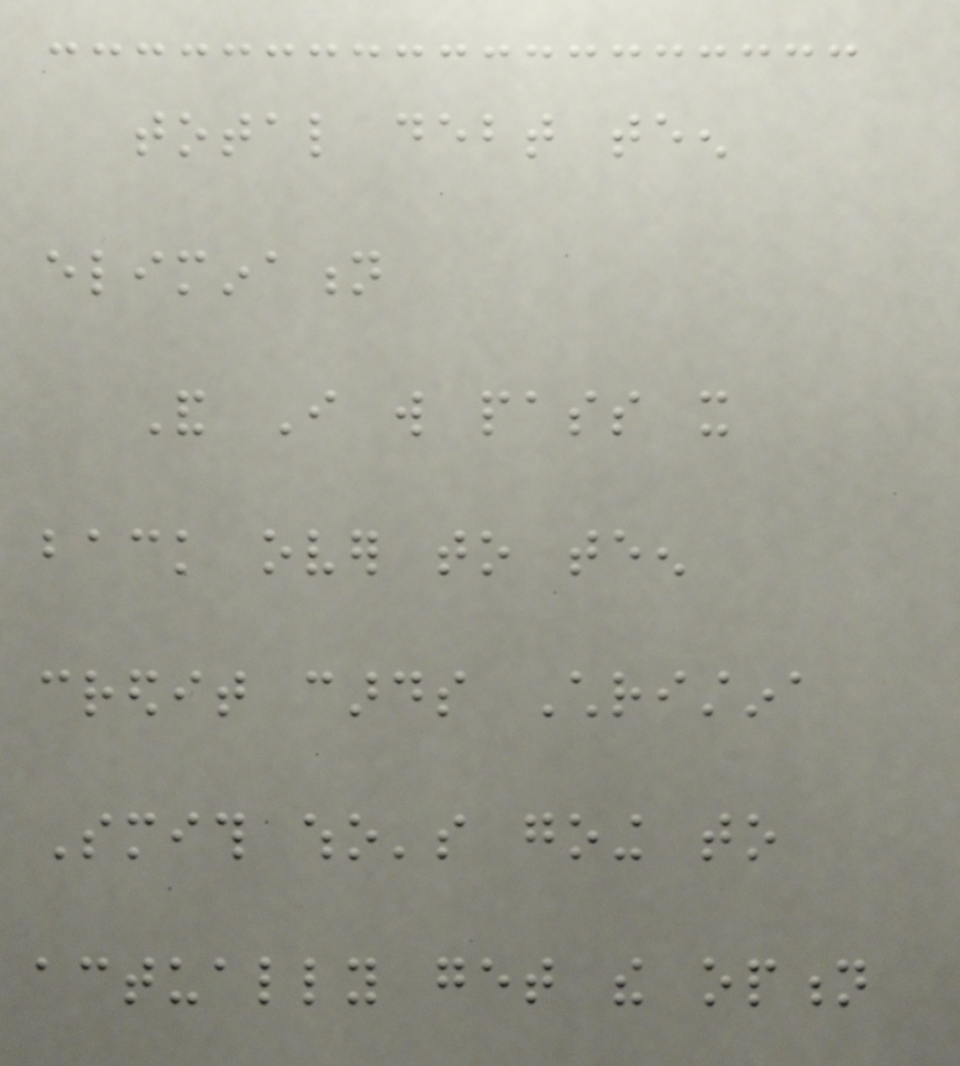total debt teen
elimination
And I will pass it
back over to teen
credit cards Christina
Smith who's going to
actually get the option
